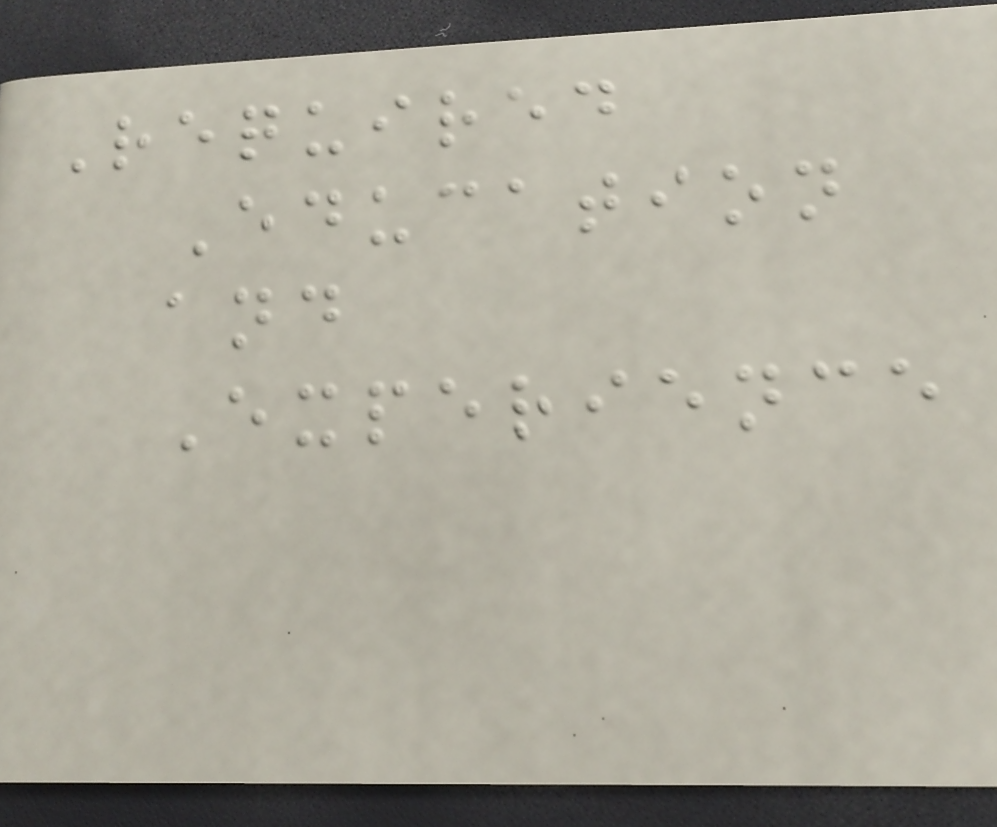Required
Education
and
Experience
